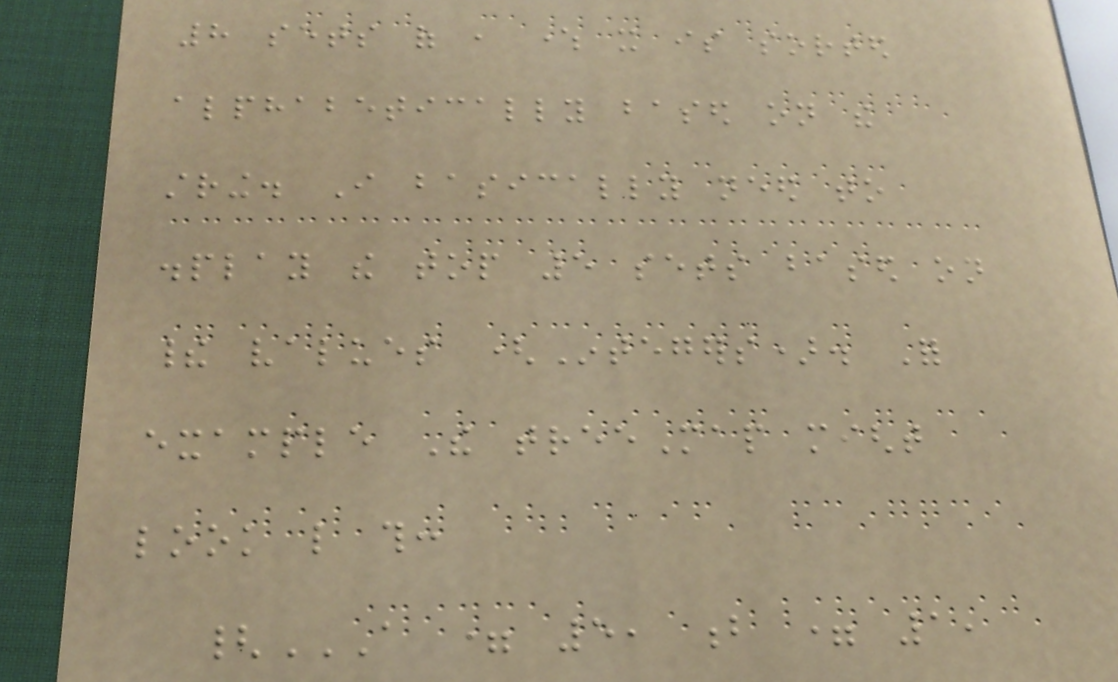8 sets of , where it is sorted
alphabetically based on the
string. I basically need to
display the top 5 sets based on
their values (Integers). For
example The treeMap might
look like this:
{A = 5, B = 1,
